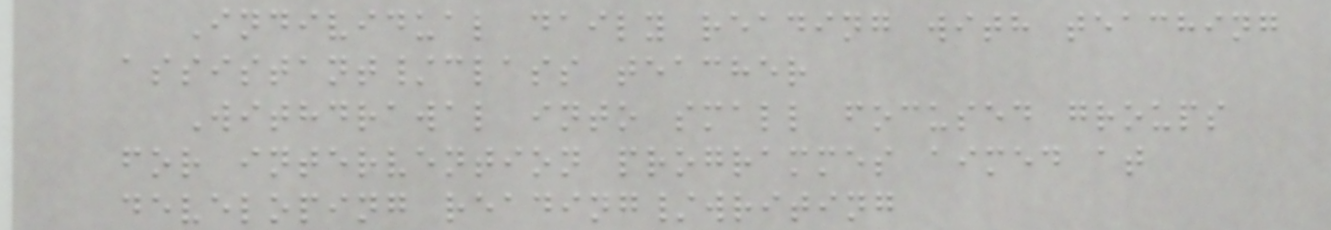Individual daily reading with teaching
assistant/class teacher
Withdrawal into small focused groups
for intervention programmes aimed at
developing reading/writing
